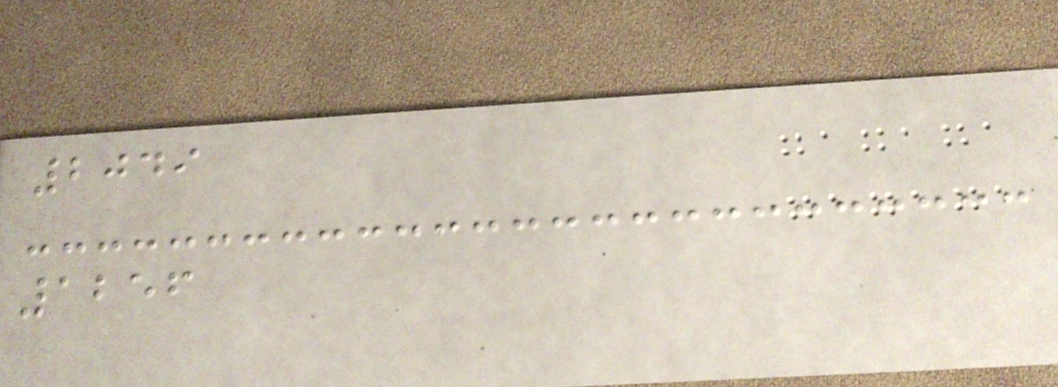2049
1256
